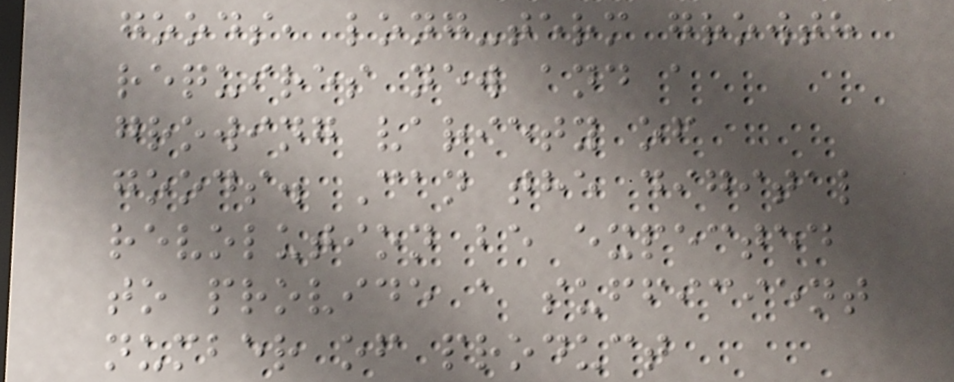goods, long-term growth
requires new and a
growing variety of
goods. Can the digital
revolution be expected
to provide a sufficient
number of product
